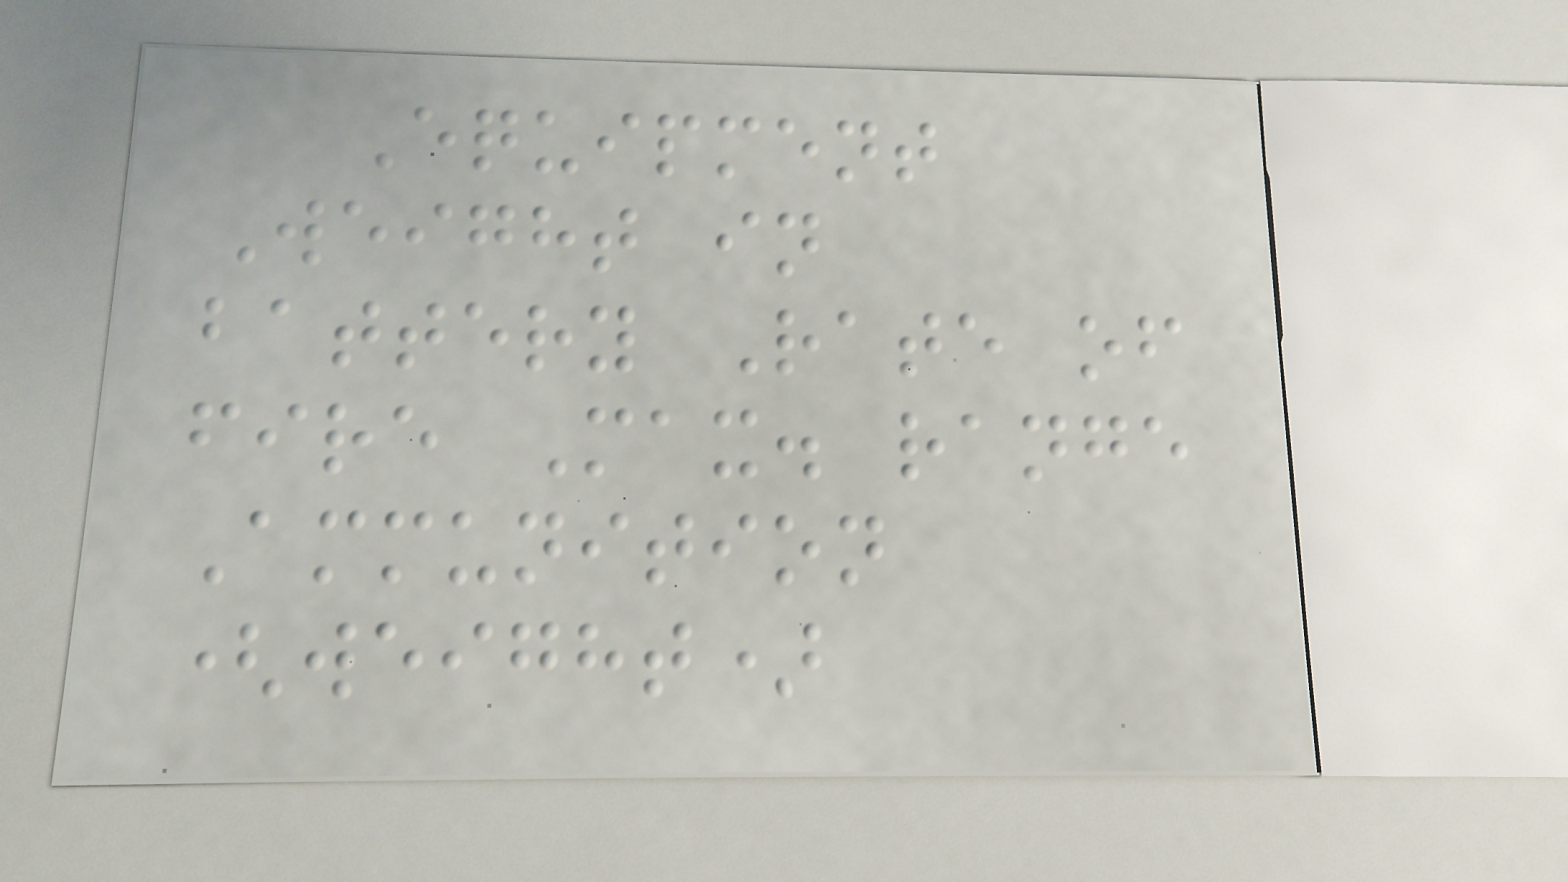Equipment
Weight in
battery Rate of
fire Max. range
Ammunition
(weight)
